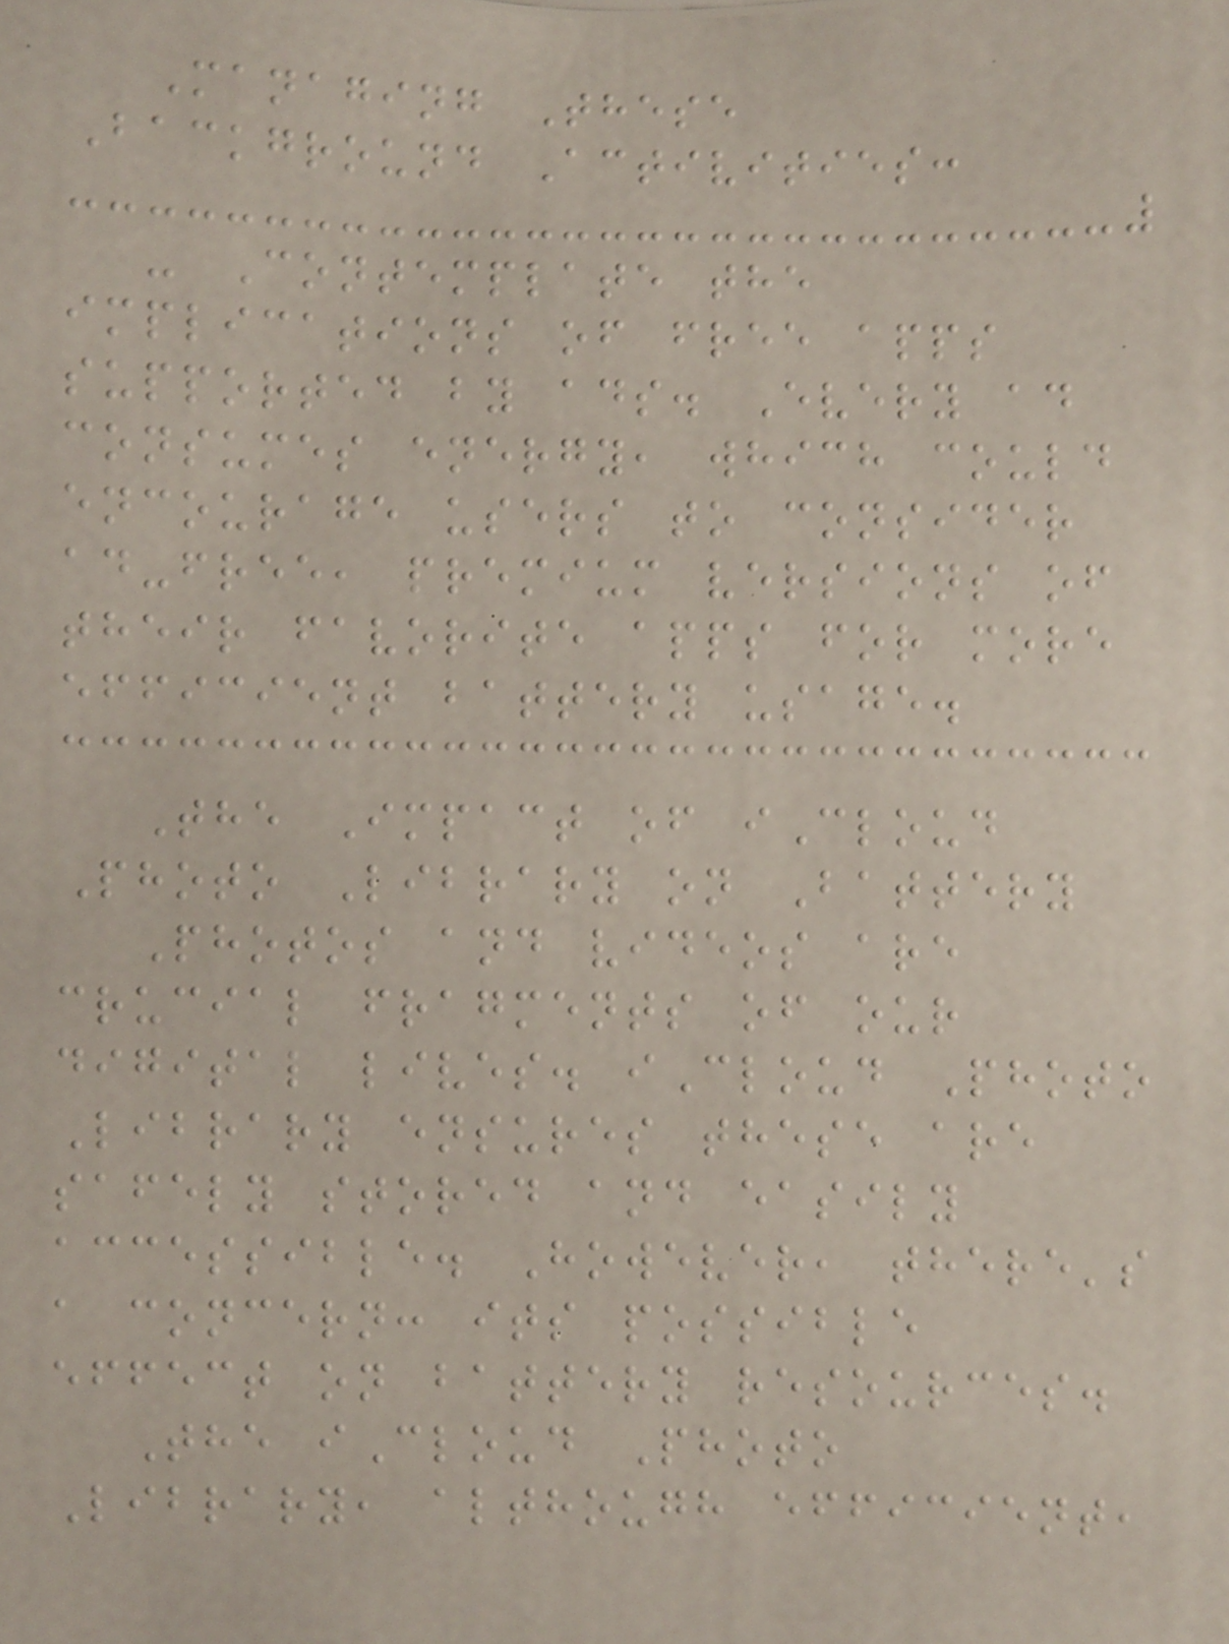Managing These
Background Activities:
- Contemplate the
implications of free apps
supported by ads. Every ad
consumes energy, which could
encourage users to consider
ad-free, premium versions of
their favorite apps for more
efficient battery usage.
The Impact of iCloud
Photo Library on Battery
Photos and videos are
crucial fragments of our
digital lives. iCloud Photo
Library ensures these are
safely stored and easily
accessible. However, there's
a concern: its possible
effect on battery resources.
The iCloud Photo
Library, although efficient,
